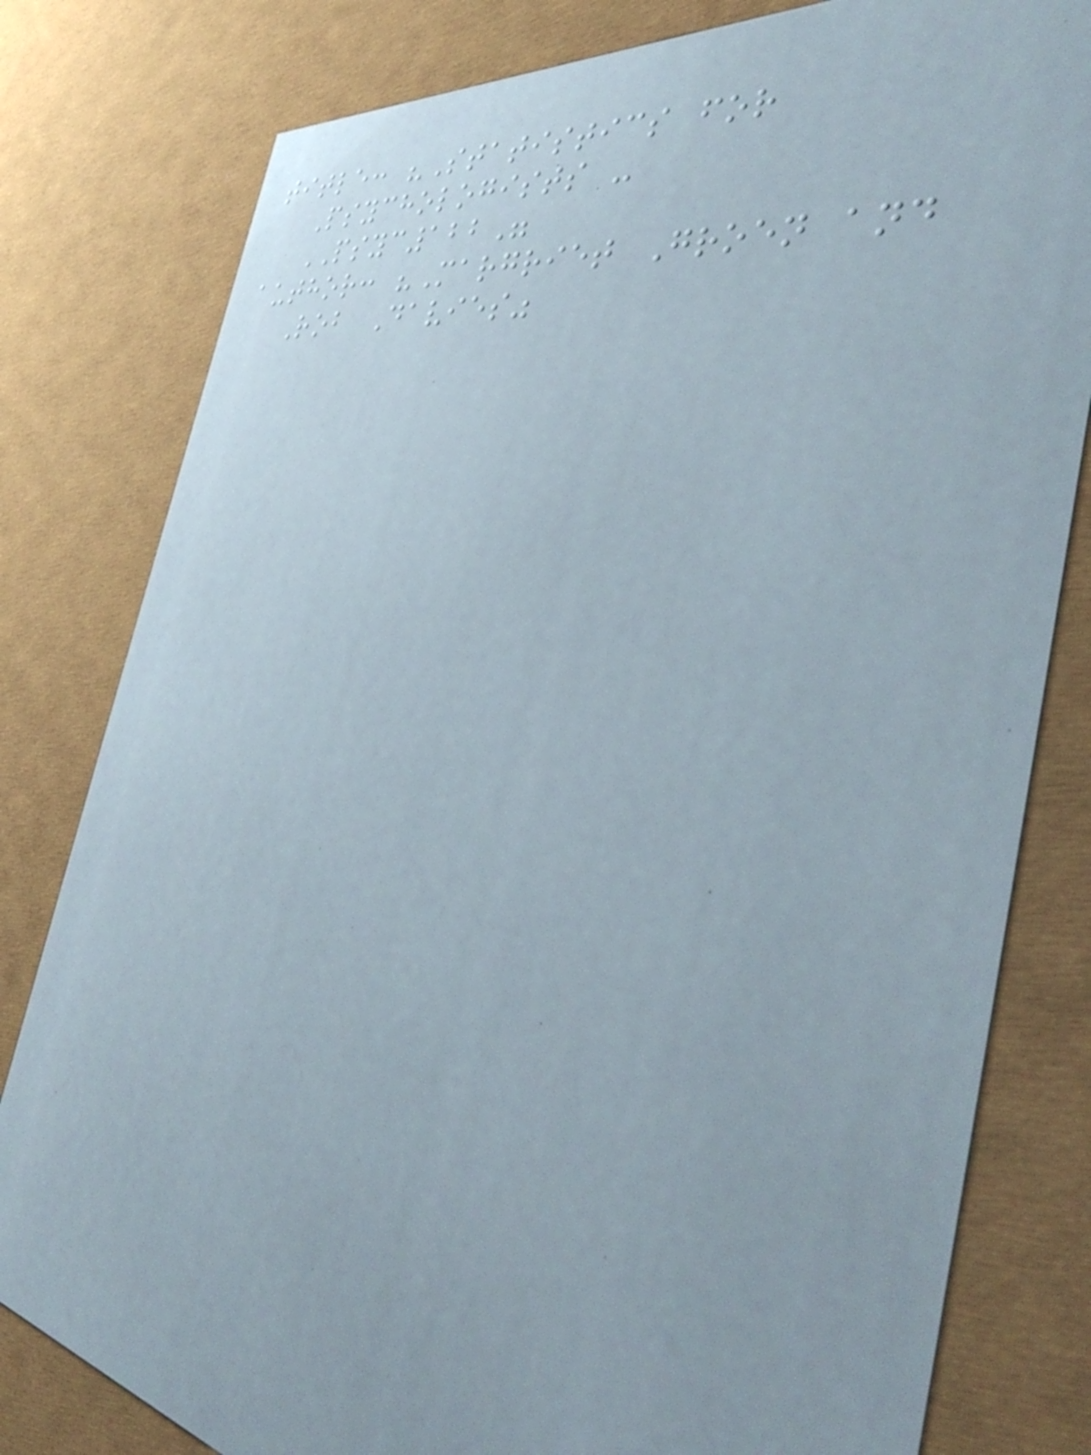title: "Statistics for
Psychologists -
PSYC122"
author: "Margriet Groen and
Rob Davies"
